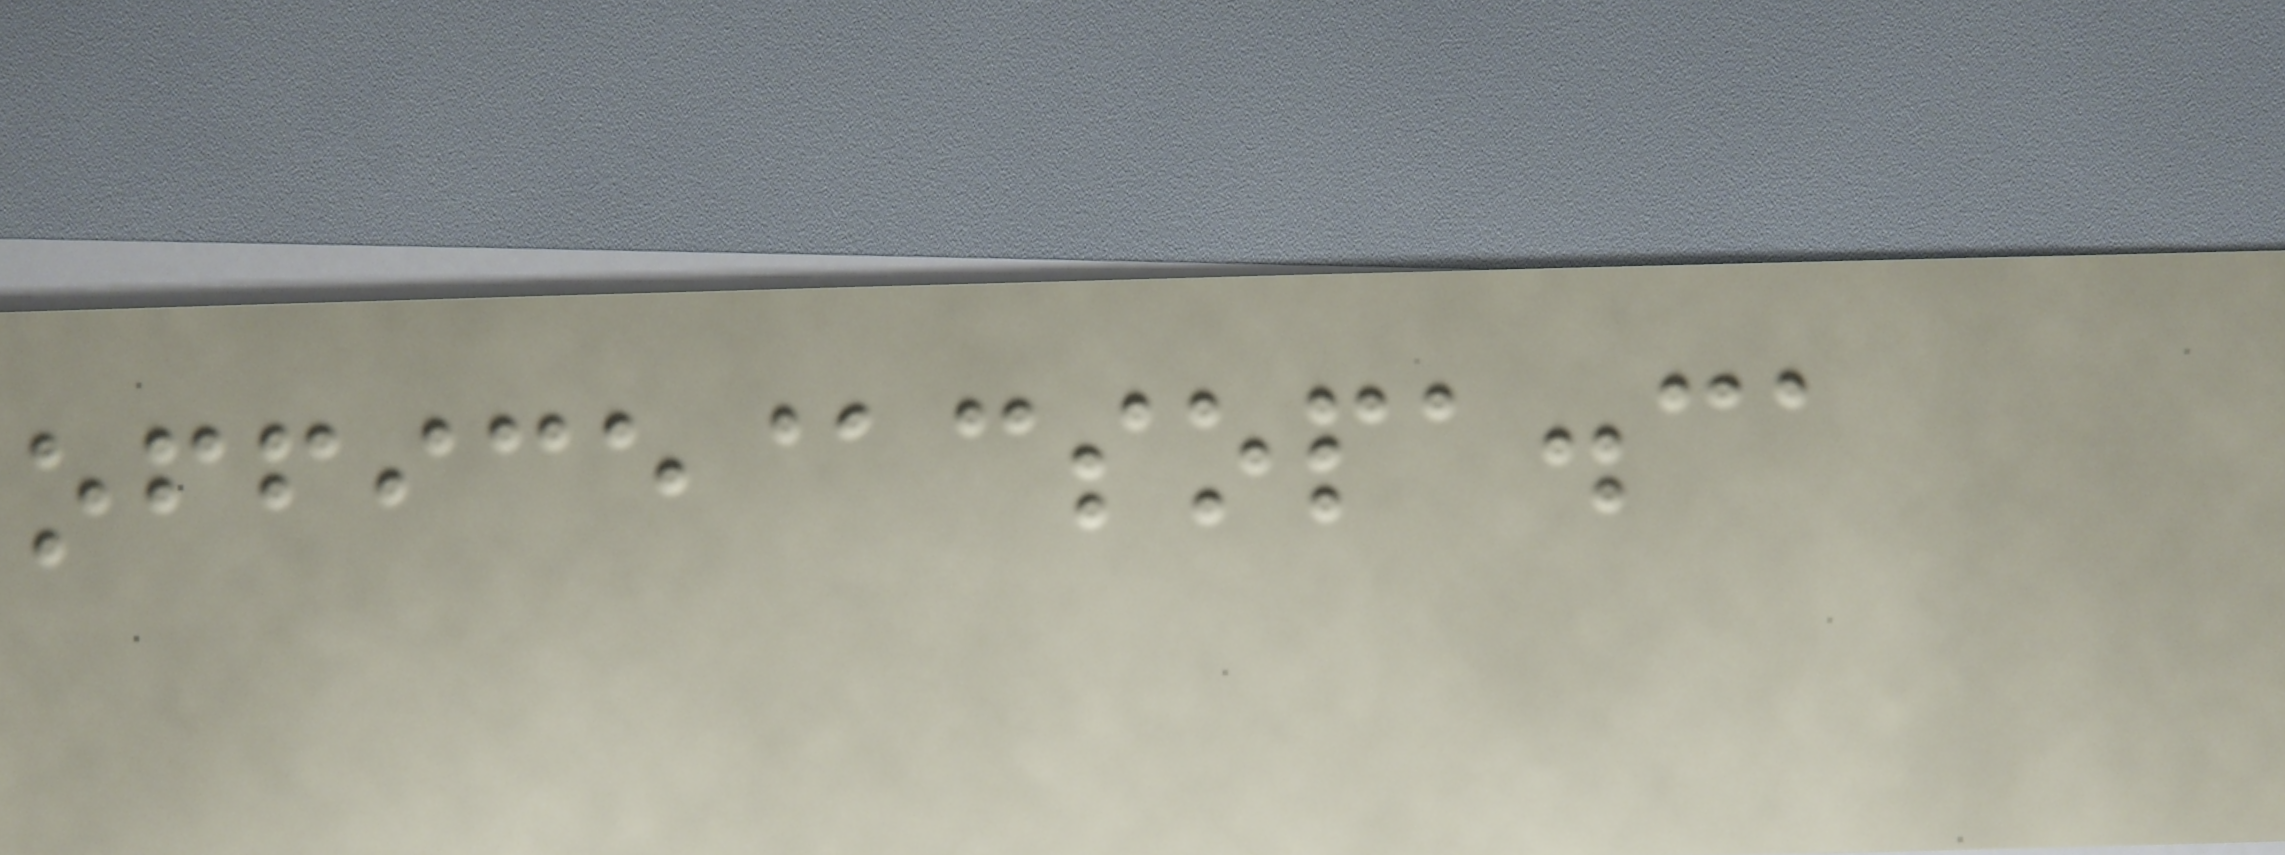office@csopa.ca
